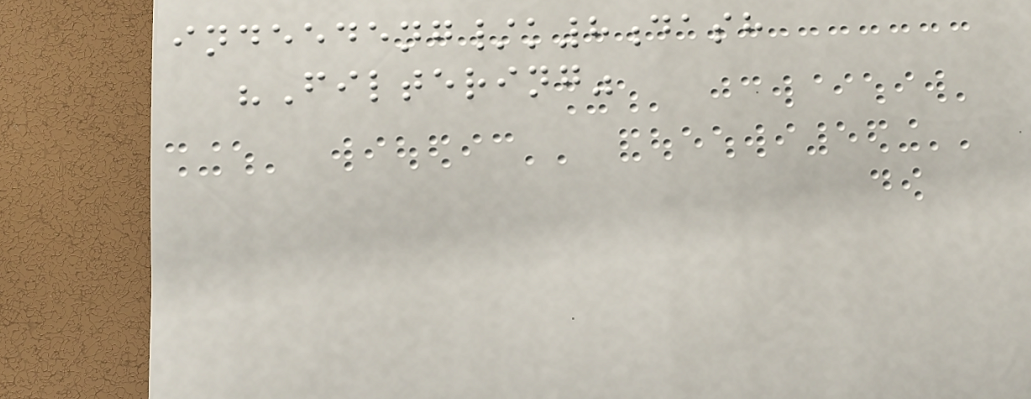indeedeng/k8dash
"Filtering"
